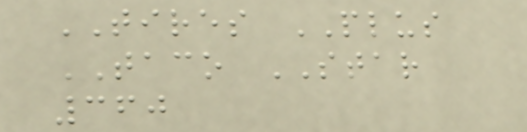TIRES PLUS
TACO STAR
360
